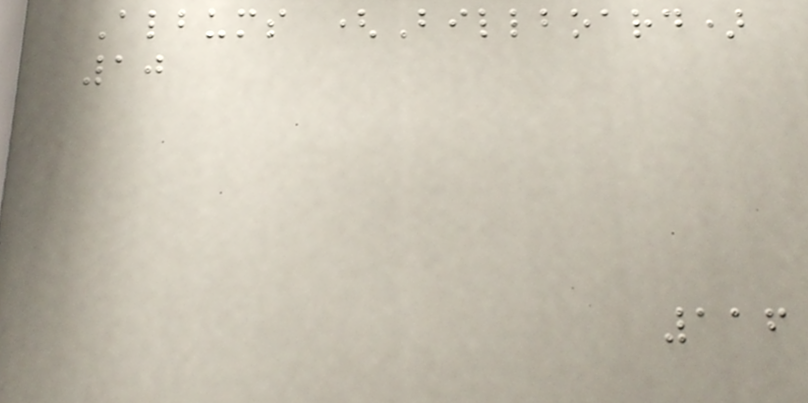Albums (Billboard)
10
116
